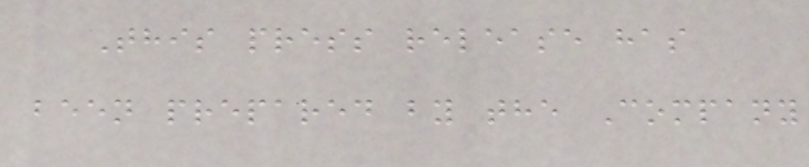This press release has
been prepared by the Company
